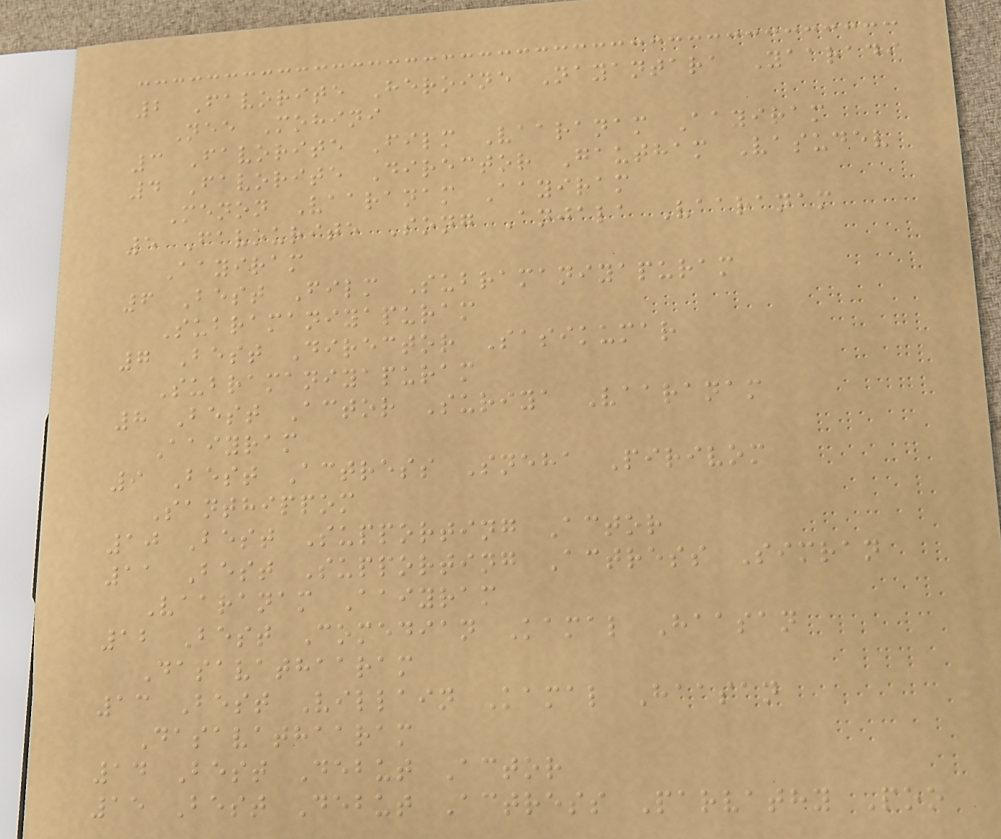2 Favorite Heroine Nayantara Yaaradi
Nee Mohini
3 Favorite Film Vaaranam Aayiram
4 Favorite Director Gautham Vasudev
Menon Vaaranam Aayiram
5 Favourite Song Anjala Vaaranam
Aayiram
6 Best Film Subramaniyapuram
Subramaniyapuram
7 Best Director Sasikumar
Subramaniyapuram
8 Best Actor Suriya Vaaranam
Aaiyram
9 Best Actress Sneha Pirivom
Santhippom
10 Best Supporting Actor
11 Best Supporting Actress Simran
Vaaranam Aaiyram
12 Best Comedian Kamal Haasan
Dasavathaaram
13 Best Villain Kamal Haasan
Dasavathaaram
14 Best Debut Actor
15 Best Debut Actress Parvathy Poo
